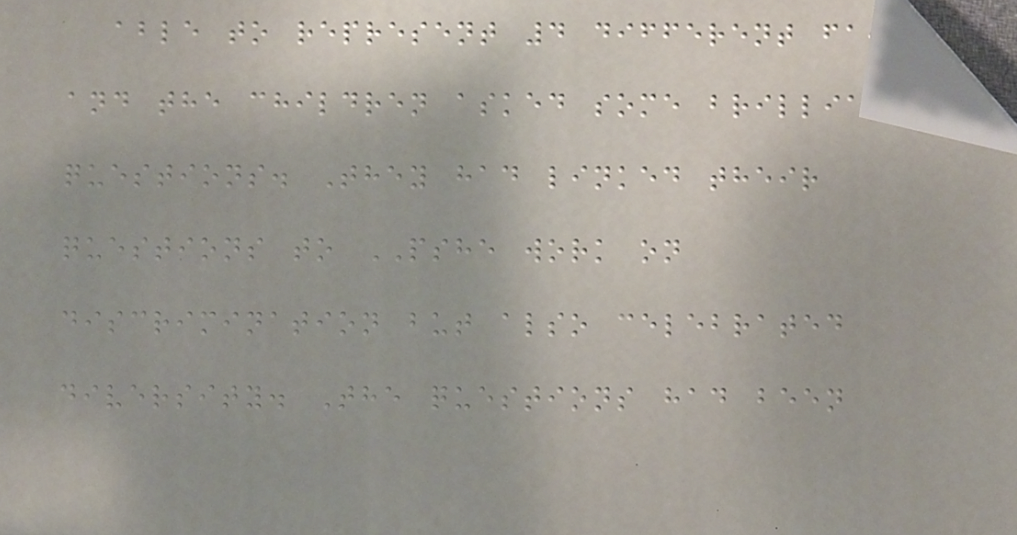able to represent 4 different faiths
and the children asked some brilliant
questions. They had linked their
questions to PSHE work on
discrimination but also celebrated
diversity. The questions had been
